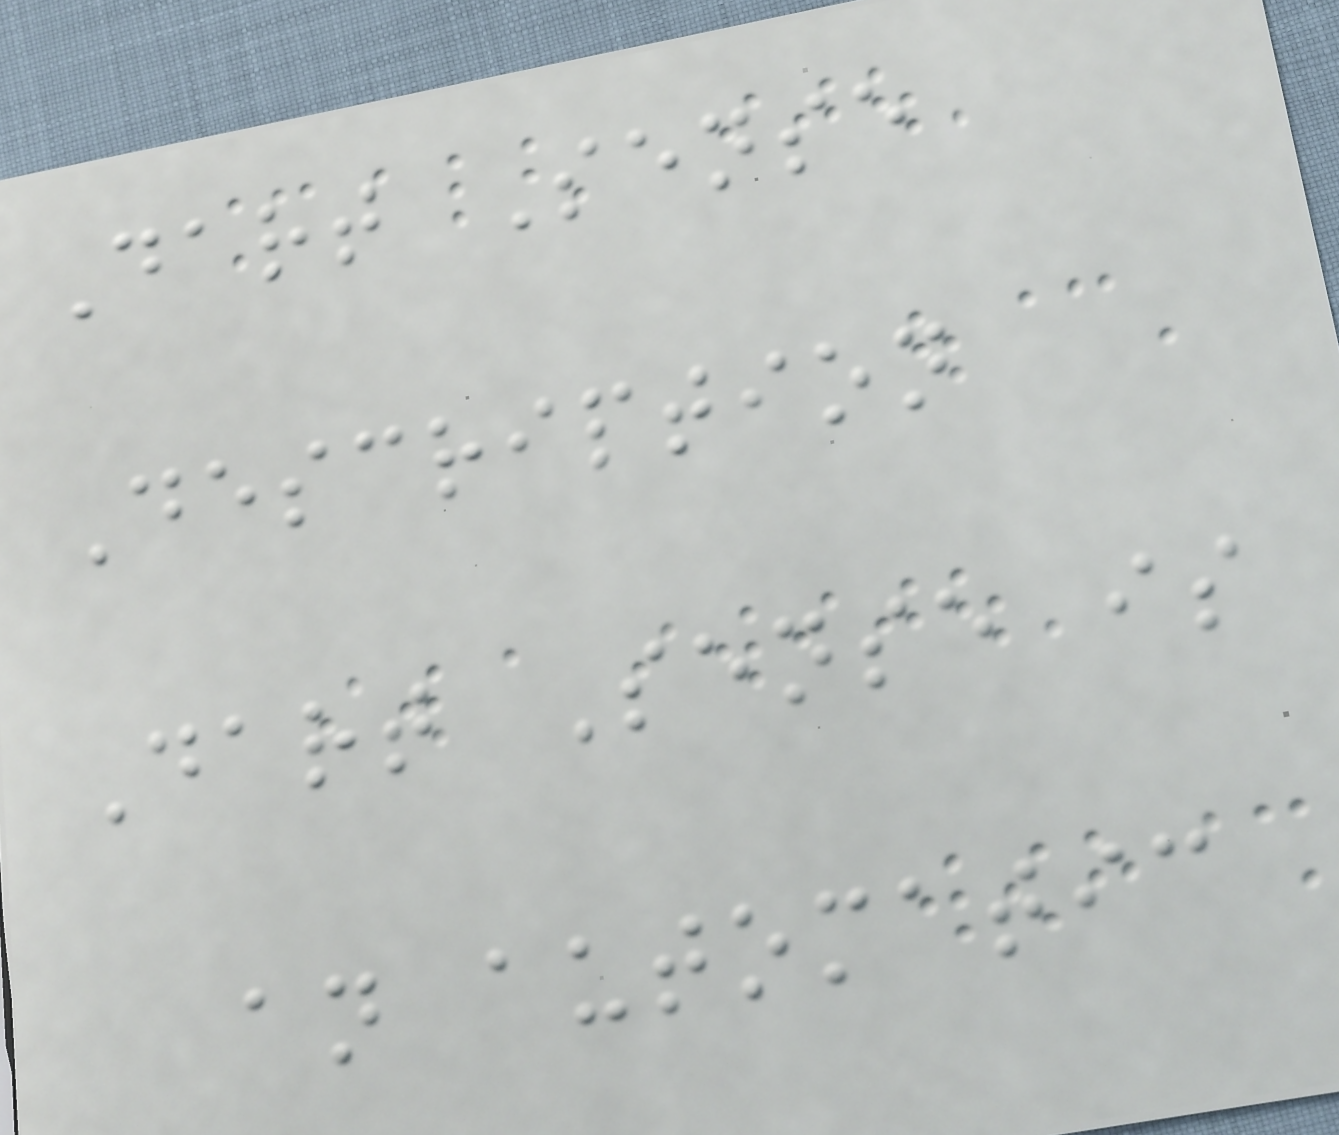Dart Sense
Description
Dart Sense is
an automatic
